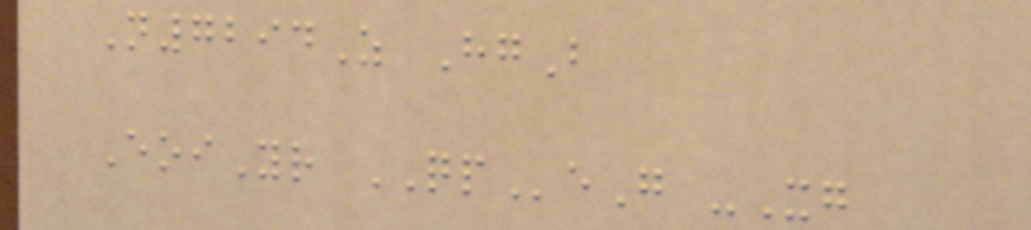N7294Z HgB
EoiYr QPeG -Xg
